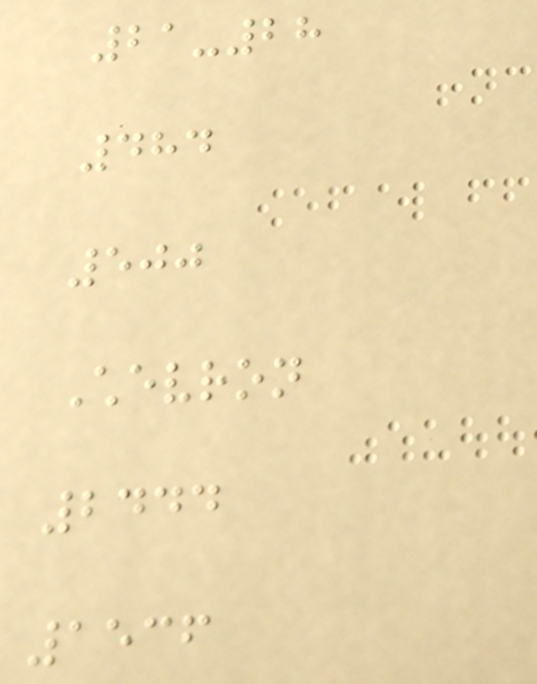21-28
484
500
Chevron
2444
1536
